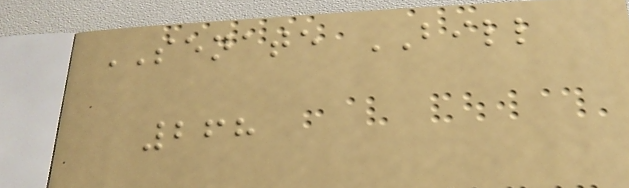SENATE BILL
268
